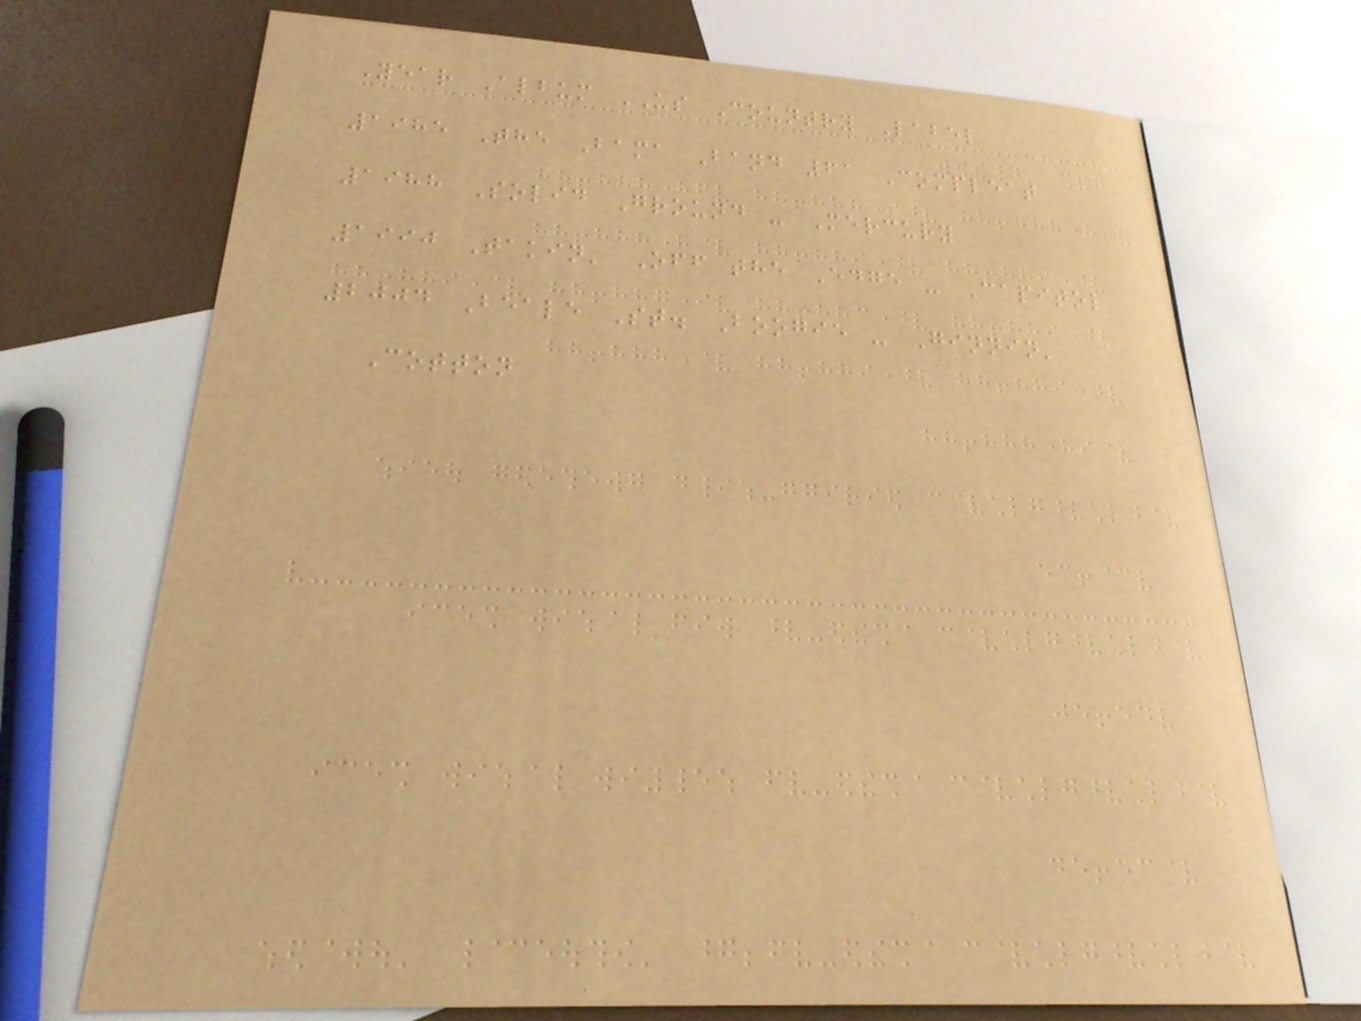Year Album US Country Label
1985 The Bama Band 61 Compleat
1988 Solid Ground - Mercury
1990 Takin' Off the Edge - Capitol
2004 Beale St. Boogie - Ginnin'
Cotton
